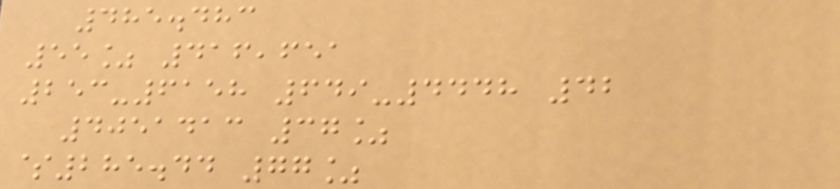485.483
55% 416,651
253-6158 649-4448 42
4051413 37%
$285.44 77%
